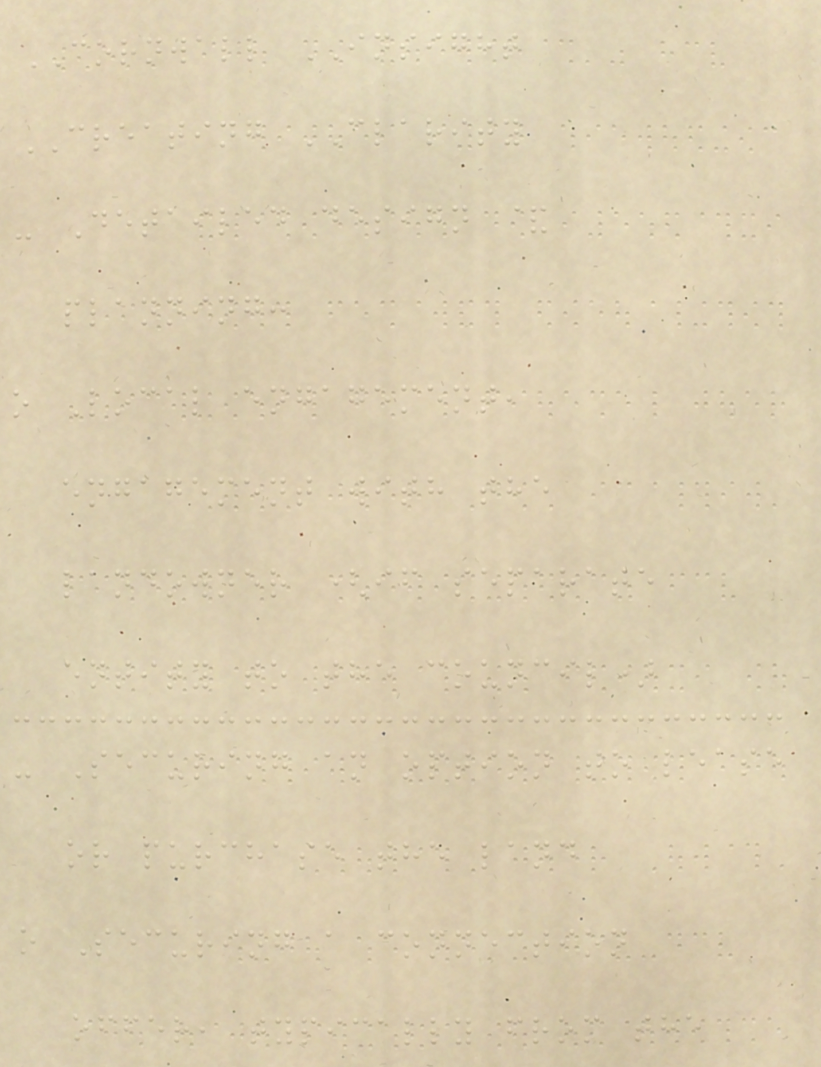CORNWALL INSIGHT
CREATING CLARITY
- Detailed design &
planning:
o Local engagement,
engagement with the
landowner (if separate
entity to the council)
- Securing an option to lease
or purchase the land
o Securing a connection
offer, typically from the
